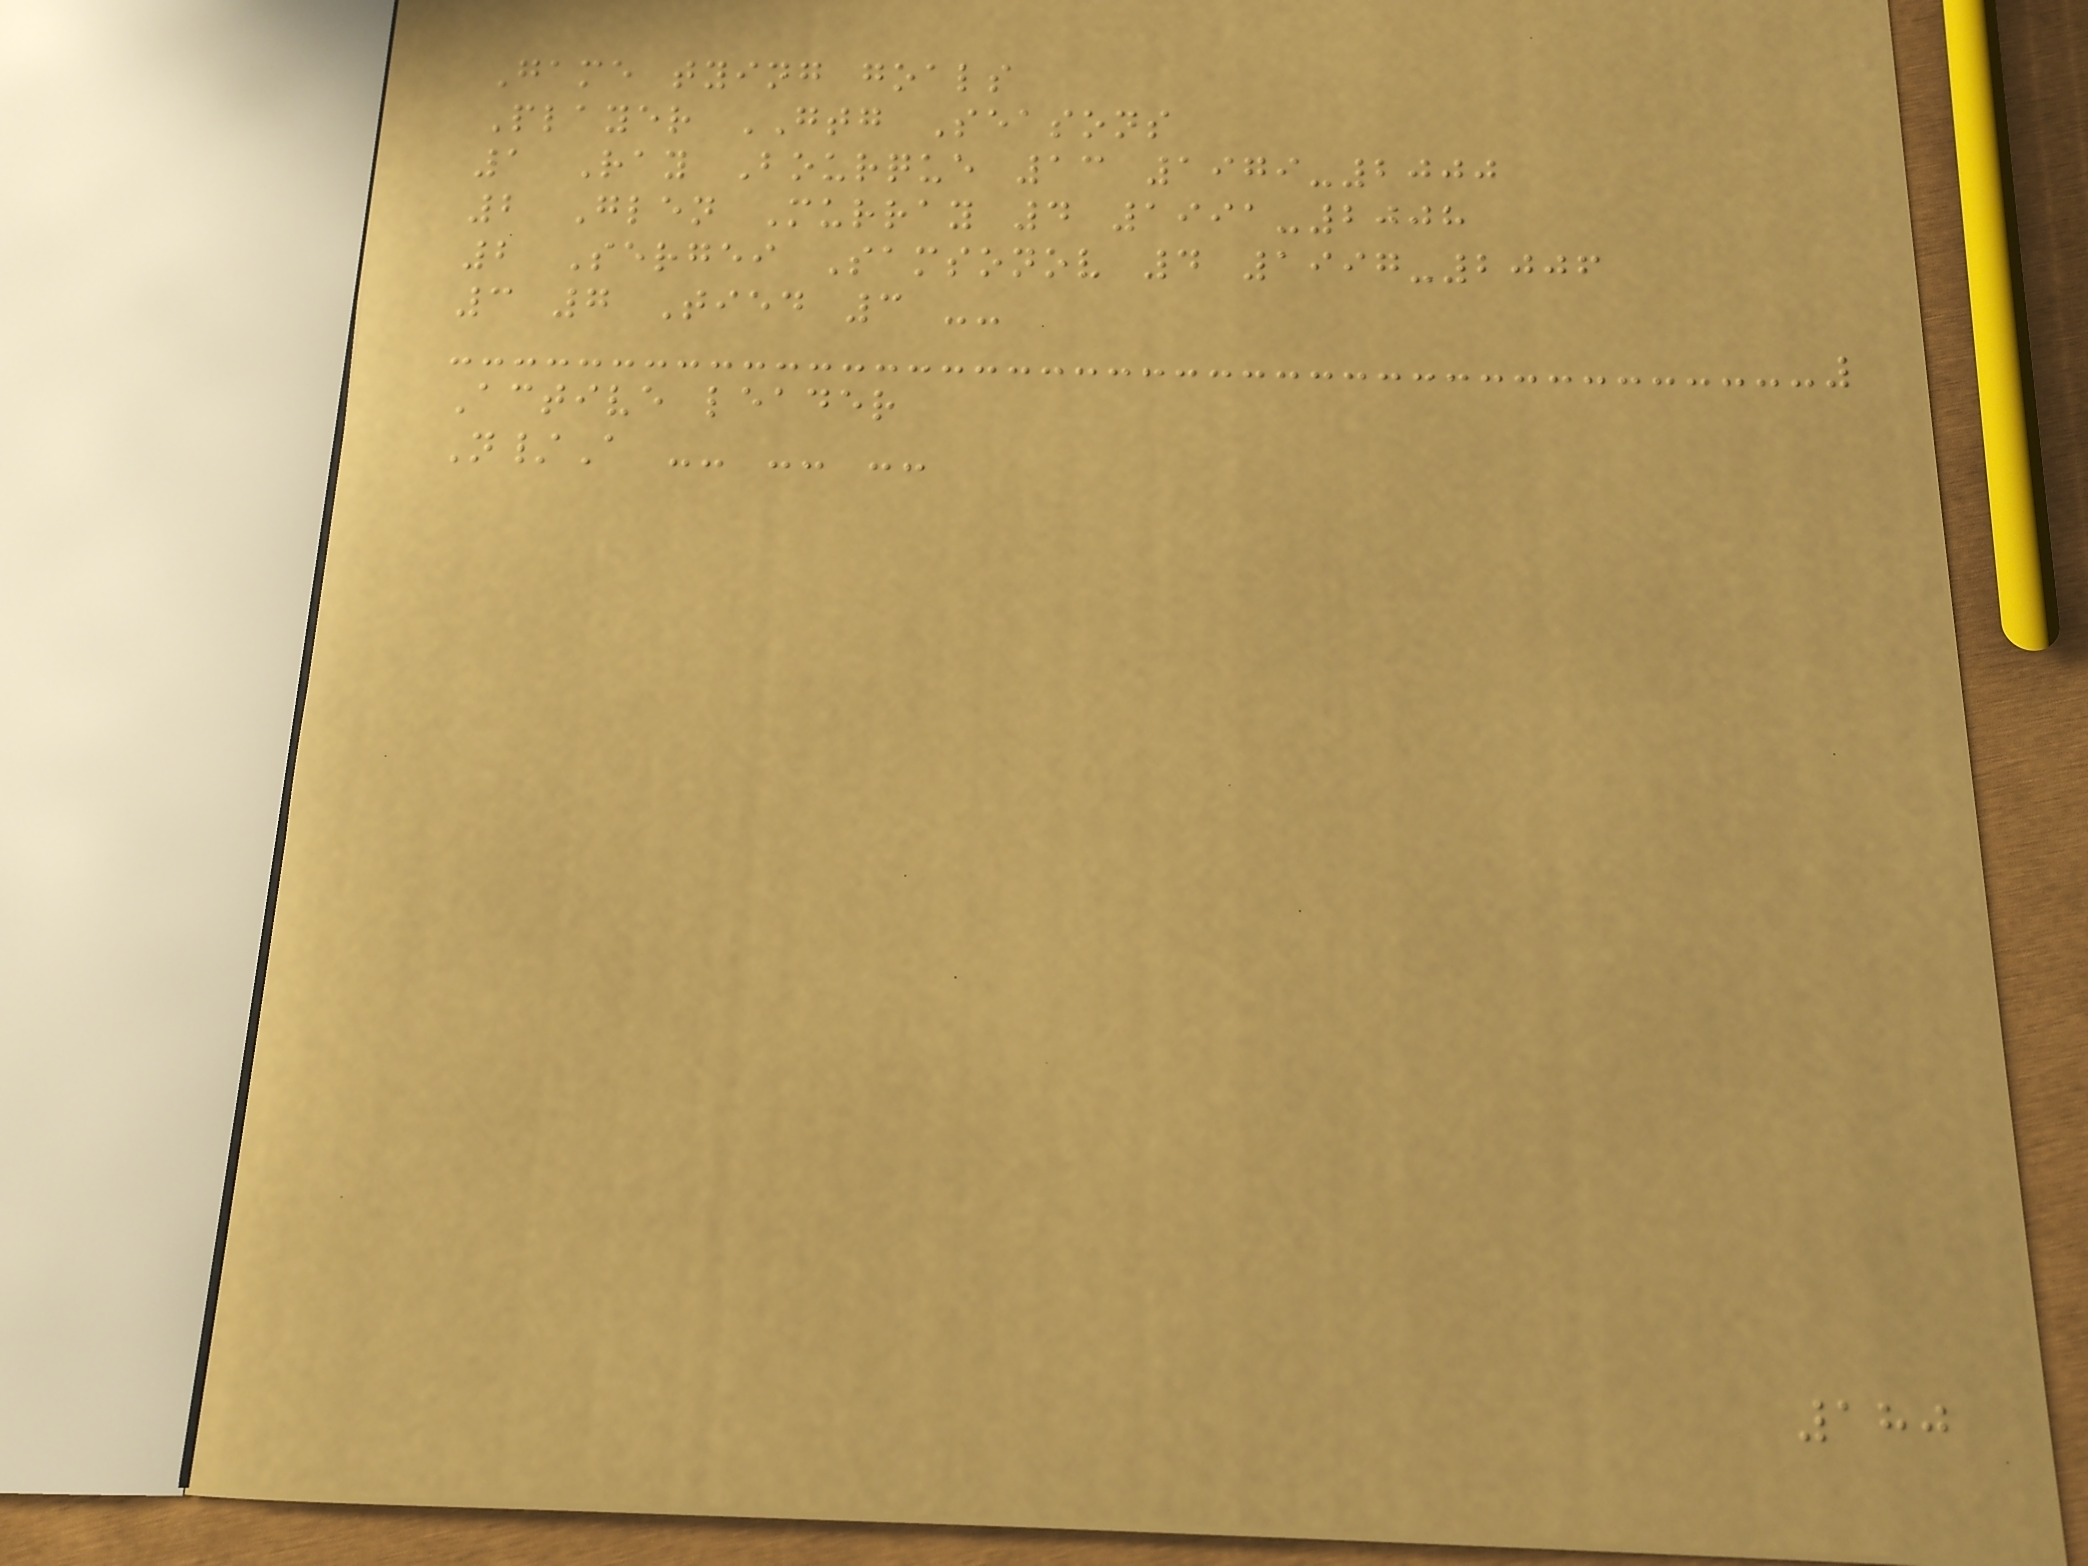Game tying goals
Player GTG Seasons
1 Ray Bourque 13 1979-2000
2 Glen Murray 4 1991-2008
2 Sergei Samsonov 4 1997-2006
3 7 Tied 3 --
Active leader
N/A -- -- --
180
